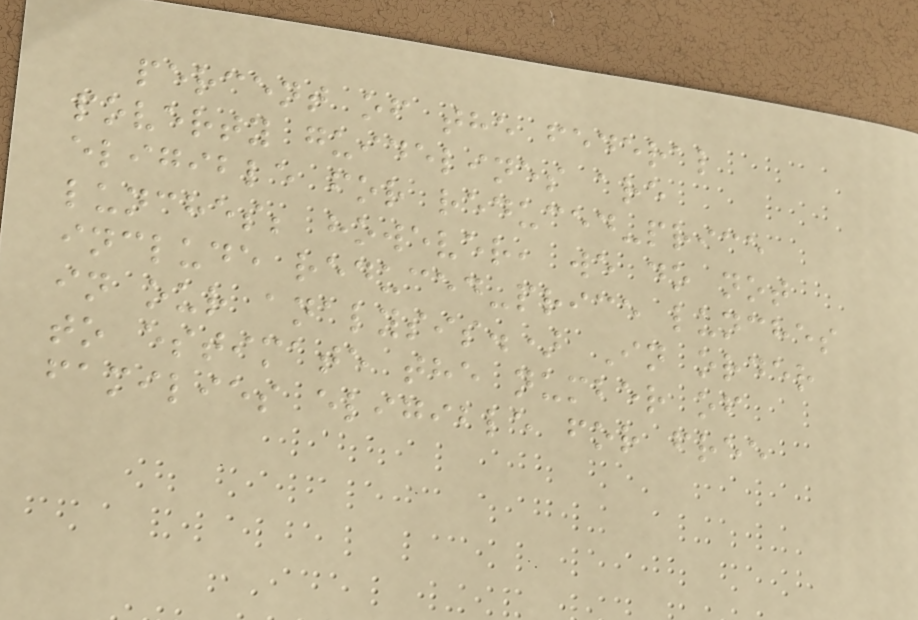percent of the federal
poverty guidelines are
eligible for reduced-price
lunches; however, we do not
include reduced-price lunches
in our analysis.) In order
to estimate the number of
families eligible for free
